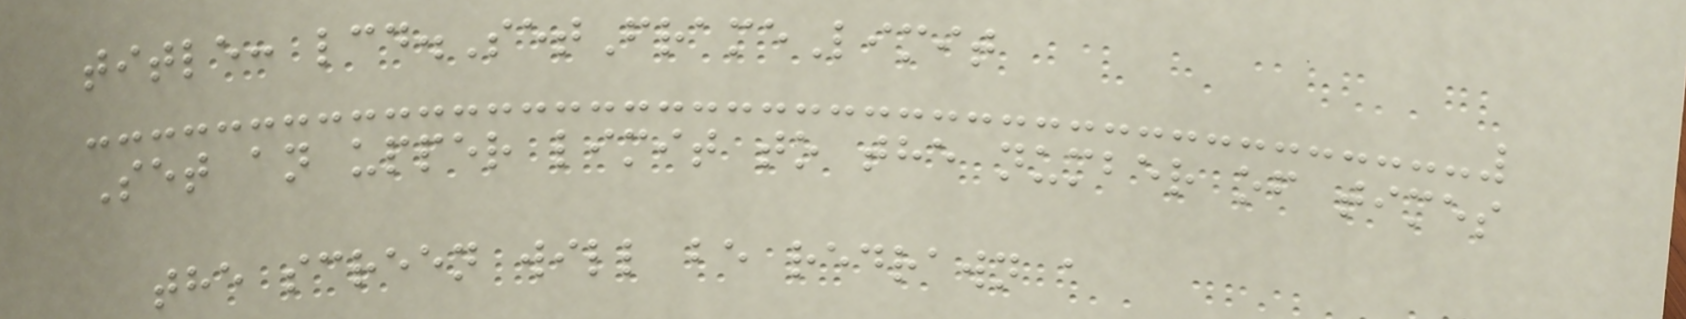title: lcd.SetFrameLimit
Set an upper limit to the number of times
the screen will be redrawn a
